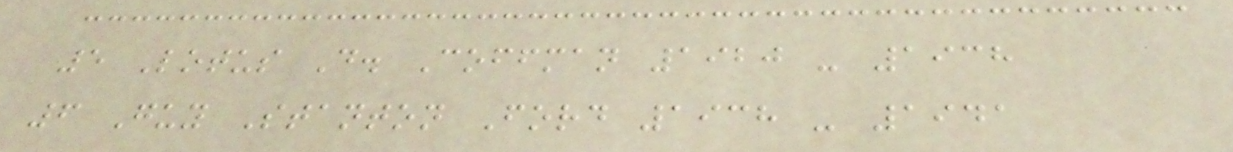5 Lotus D. Coffman 1920 - 1938
6 Guy Stanton Ford 1938 - 1941
